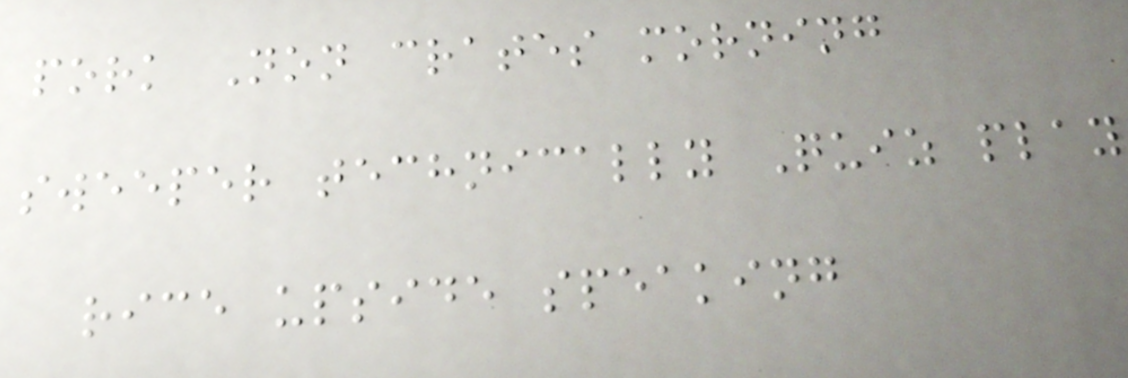pork Non crates morning
sweeper technically Quiz play
rice upside speaking
